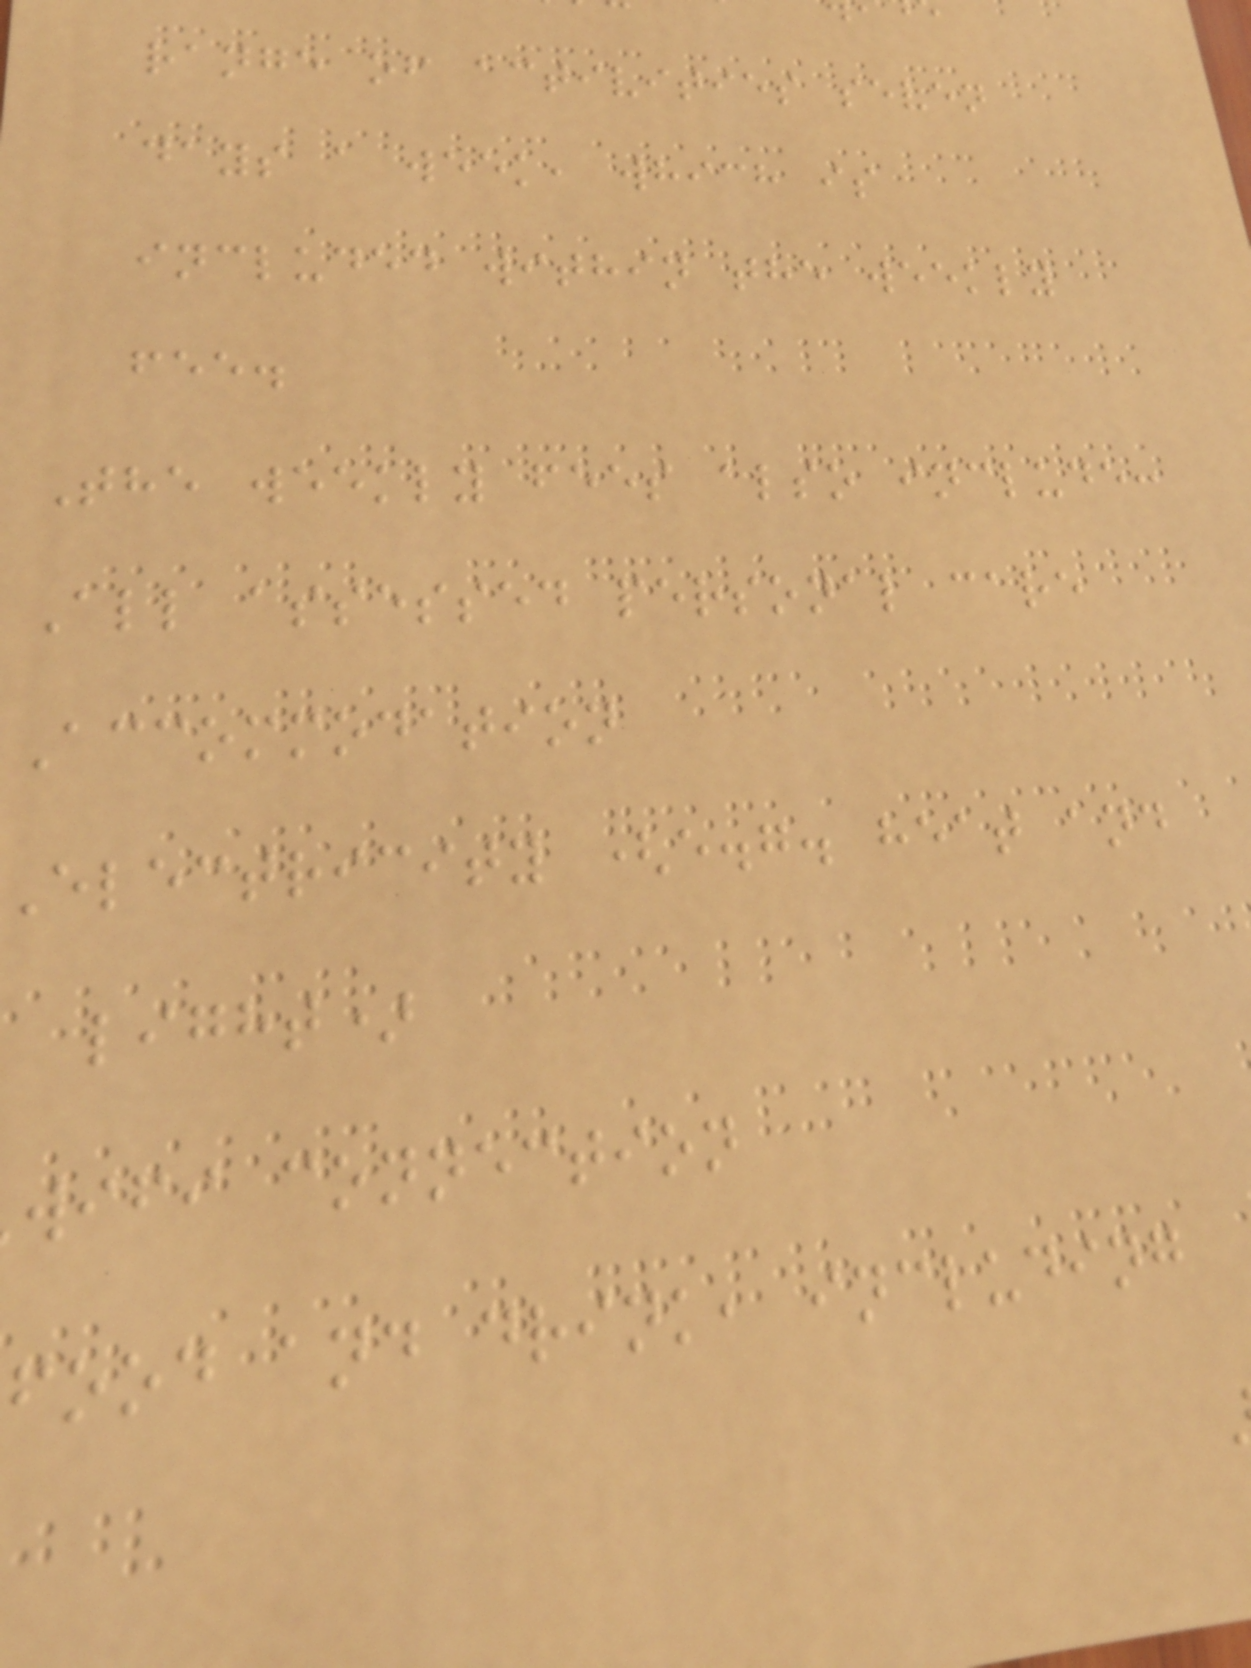range of activities seven
days a week, which is
included within the weekly
fee.
The weekly fees also include:
All assessed personal care
Accommodation
electricity (e.g. heat and
light)
wifi connection
food and drink, including
